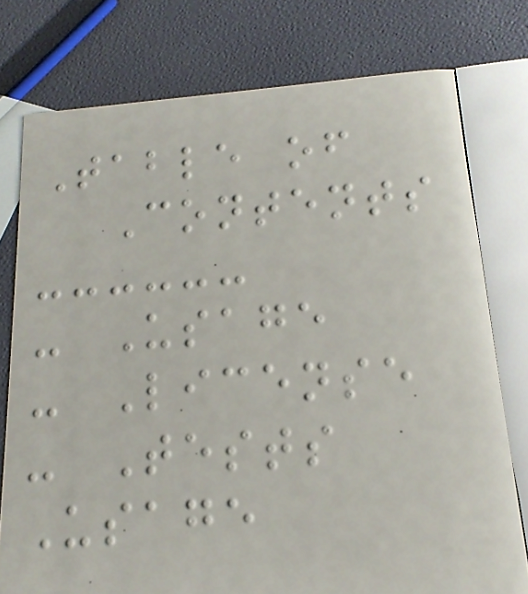Table of
Contents
- Usage
- License
- Tests
Usage
